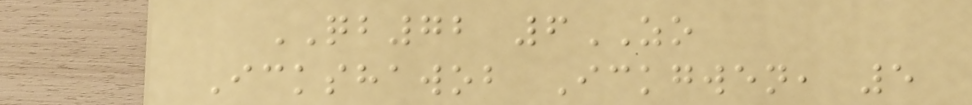QB72 6ZO
Ickshawob Ickgwen, 5
